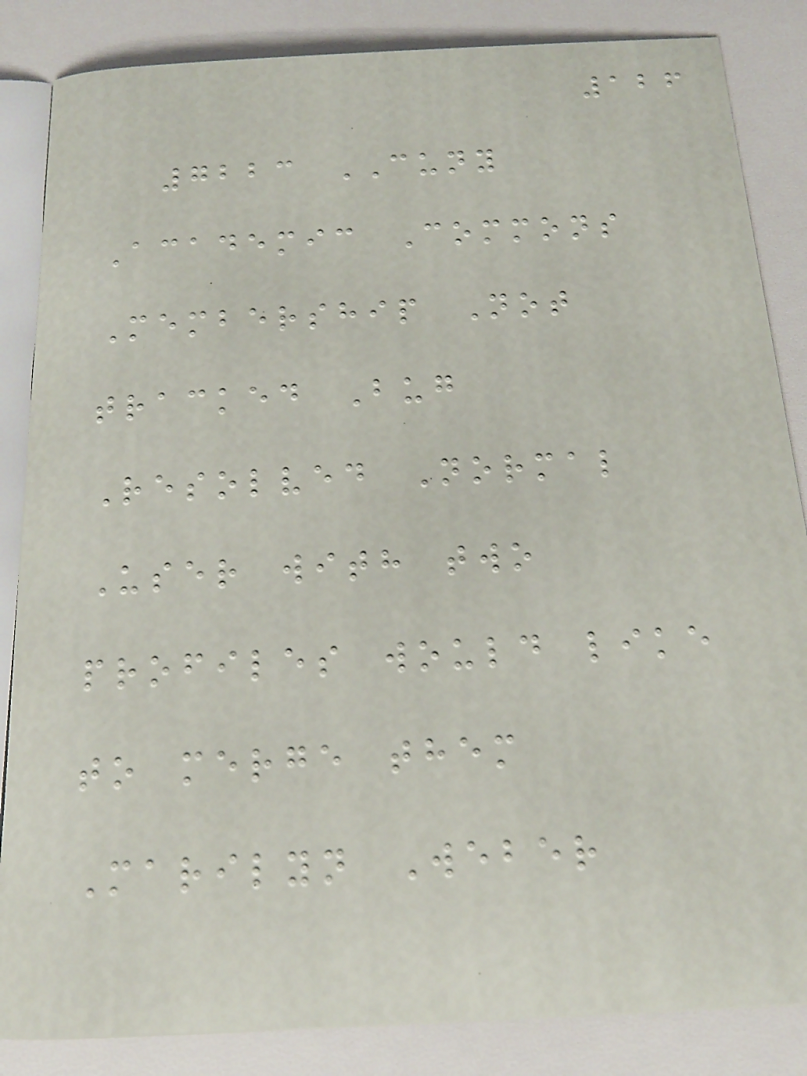126
7223 CUNY
Academic Commons
Membership Not
tracked Bug
Resolved Normal
User with two
profiles would like
to merge them
Marilyn Weber
